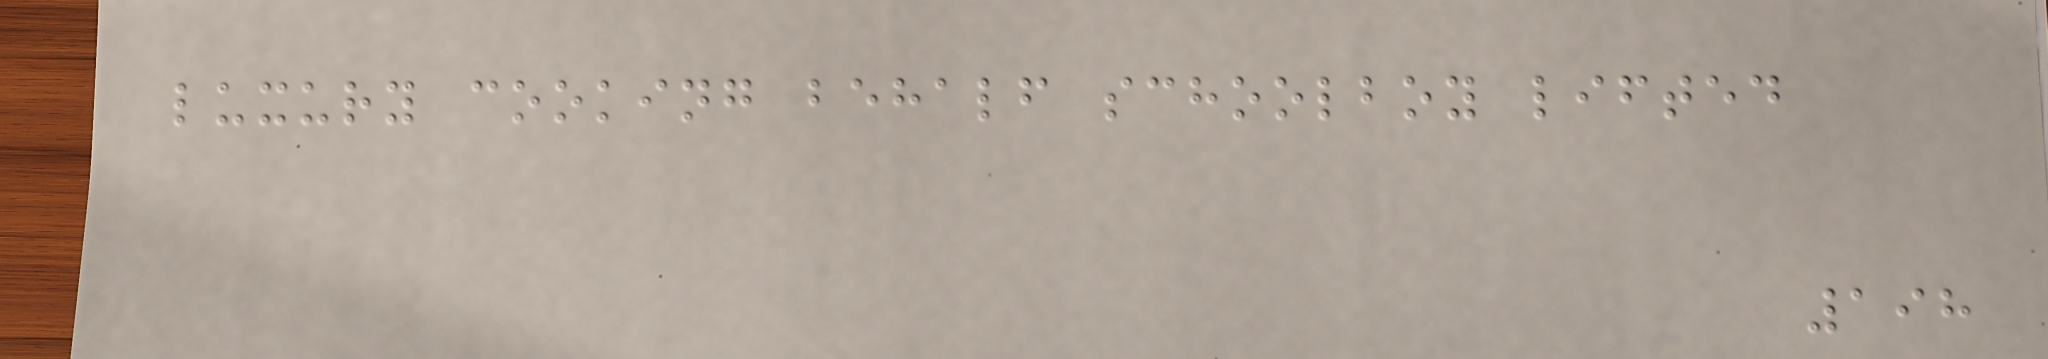luxury cooking behalf schoolboy lifted
198
